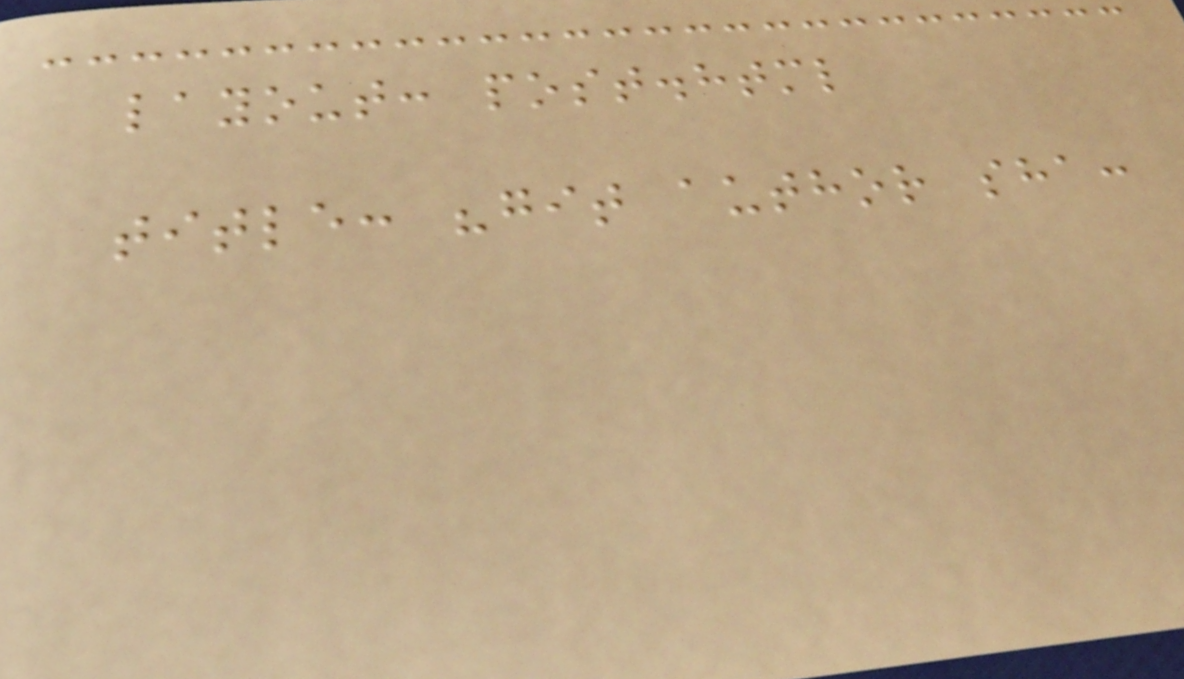layout: post.html
title: "git author sha:
